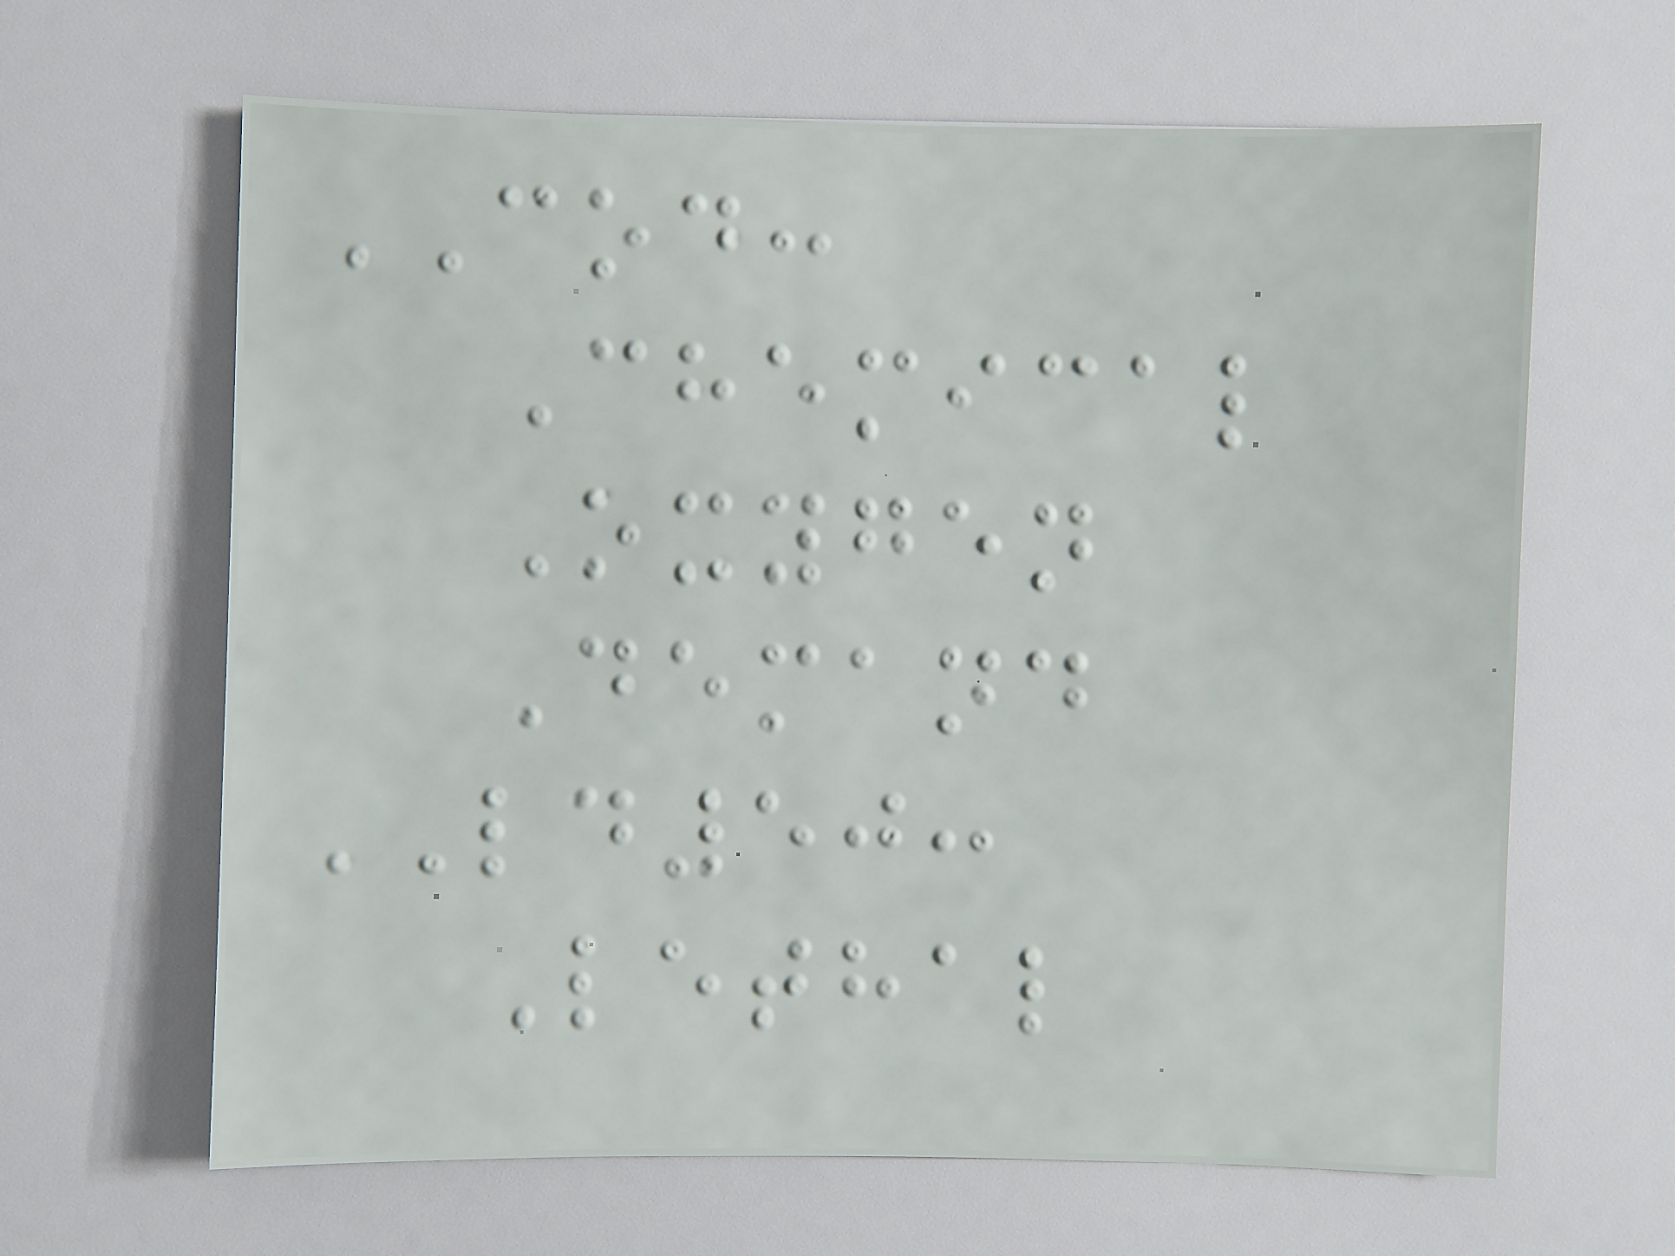COD:
Chemical
Oxygen
Demand
LD50:
Lethal
